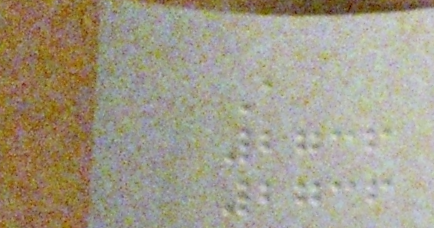A
2736
2736
